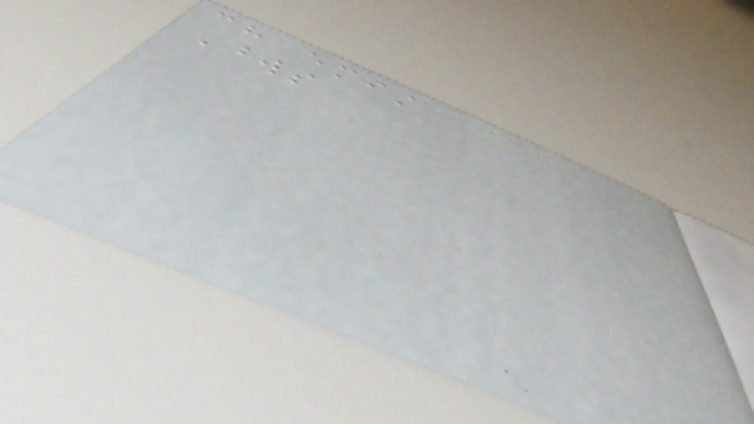ch emist
Words
